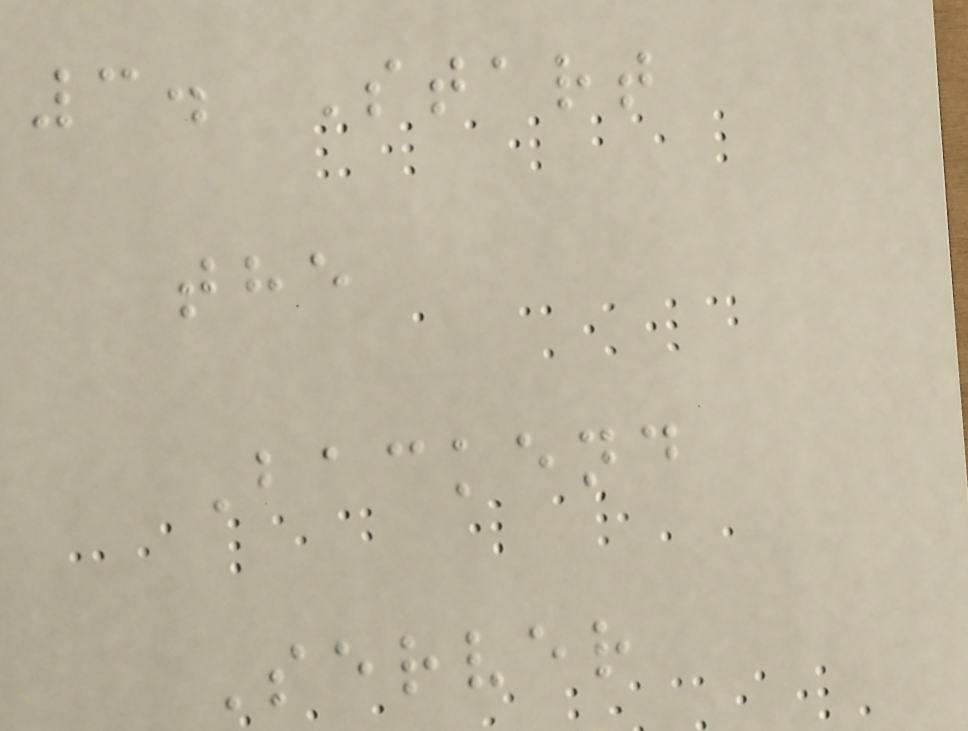3. Start
the
Backend
Server
